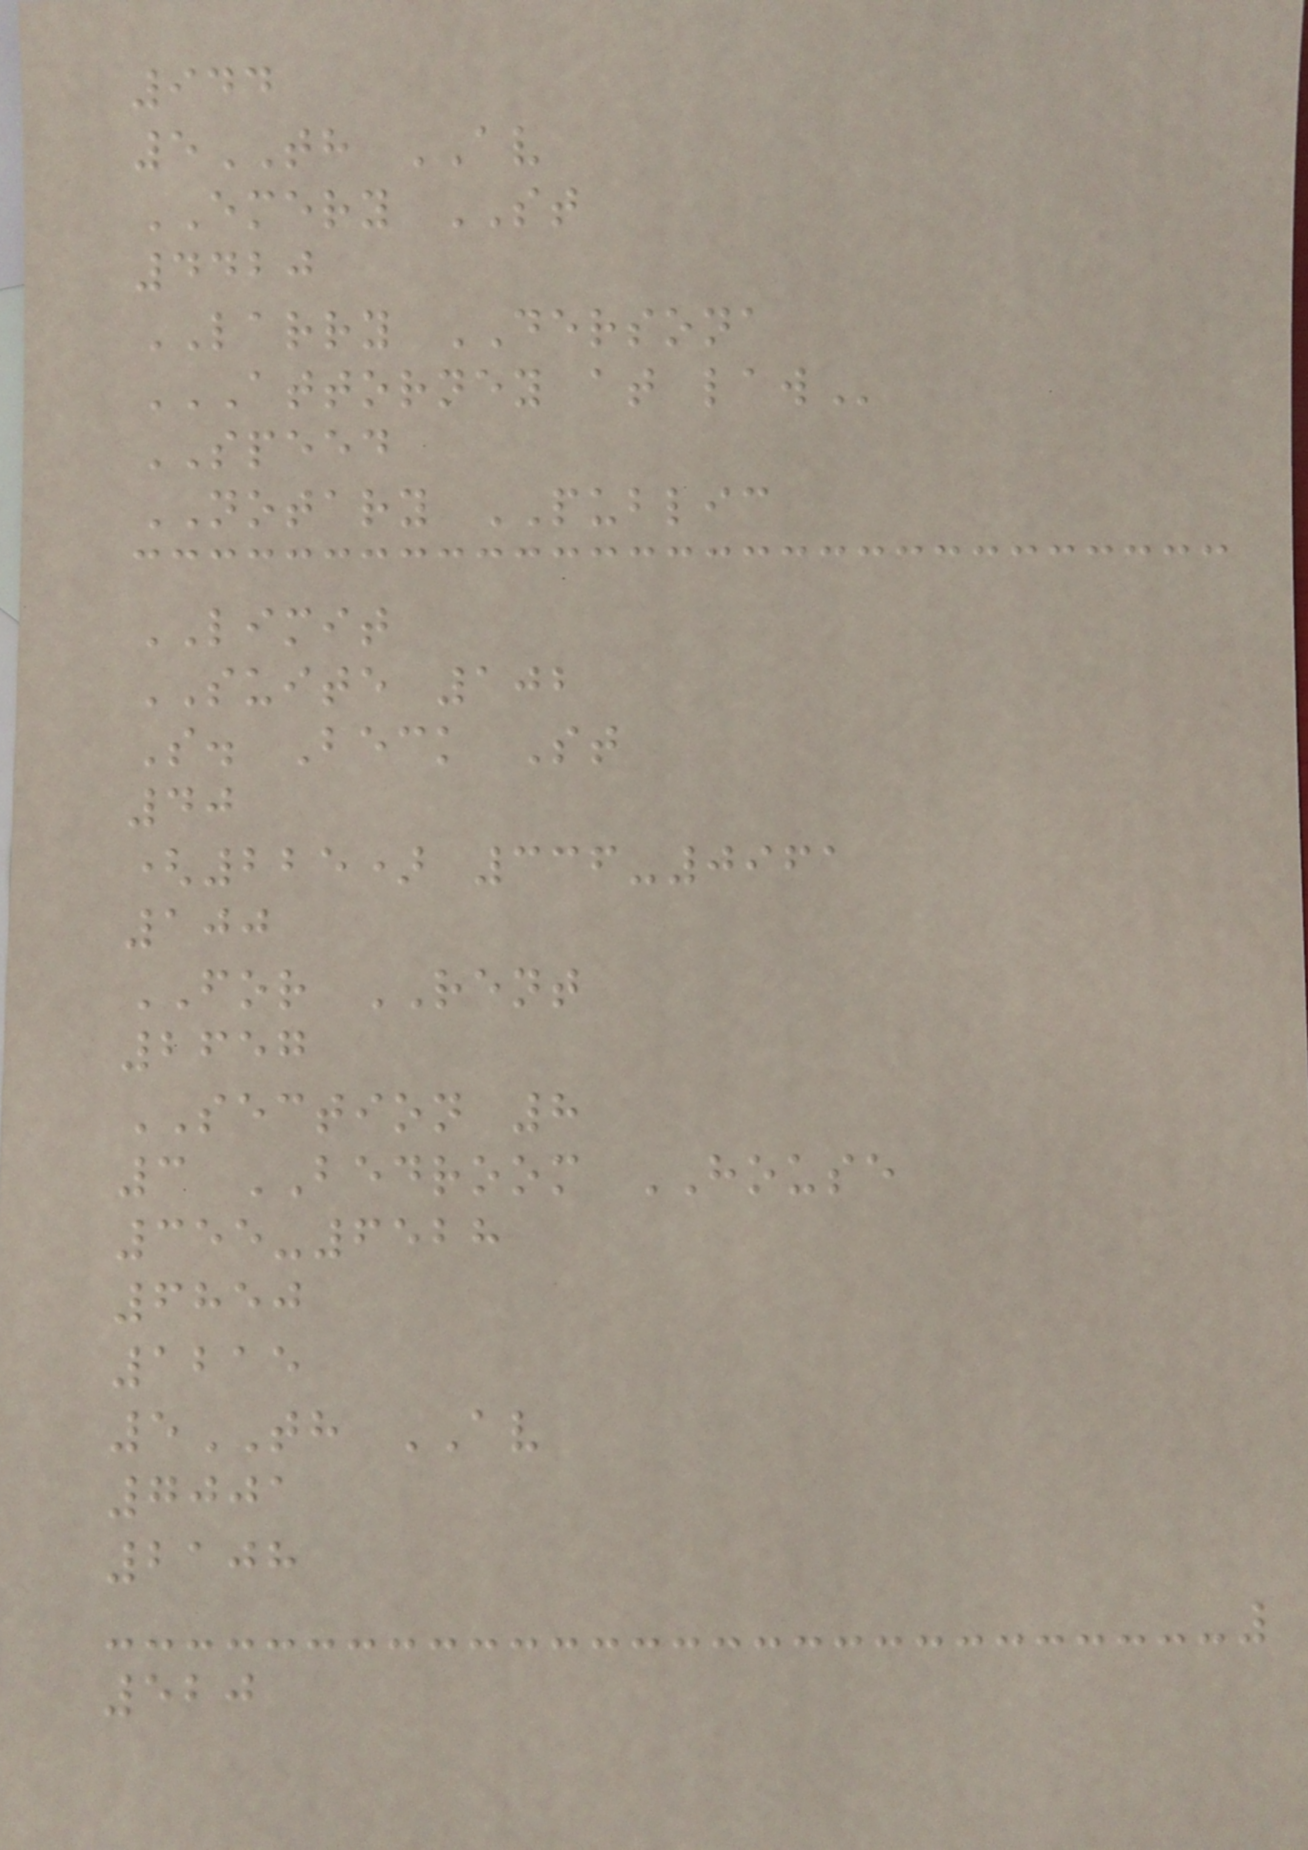944
5TH AV
EMERY ST
4420
LARRY DERSONA
ATTORNEY AT LAW
SPEED
NOTARY PUBLIC
LIMIT
SUITE 102
S. Beck St
40
(225) 336-0961
100
FOR RENT
2657
SECTION 8
3 BEDROOM HOUSE
355-6528
6850
1215
5TH AV
7001
2108
520
